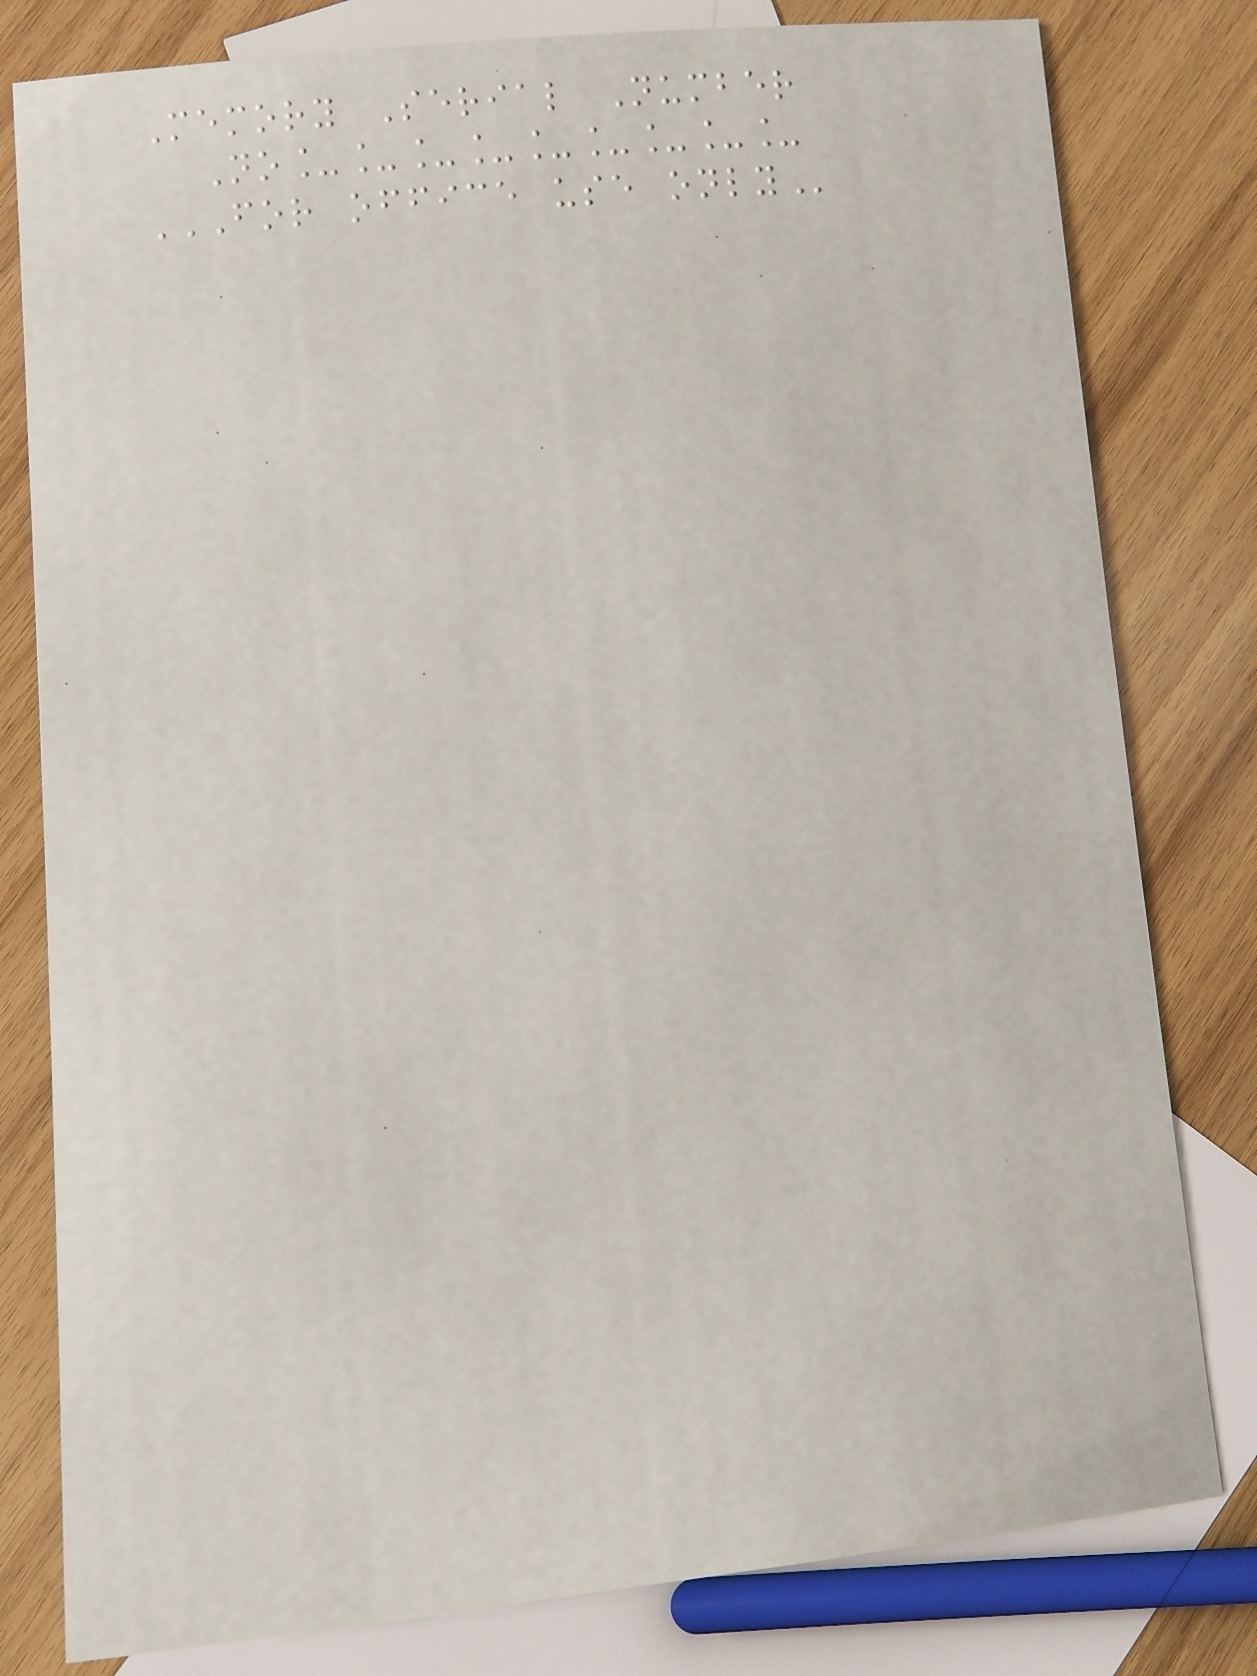Memory Serial Number
No_________
FOR OFFICE USE ONLY
